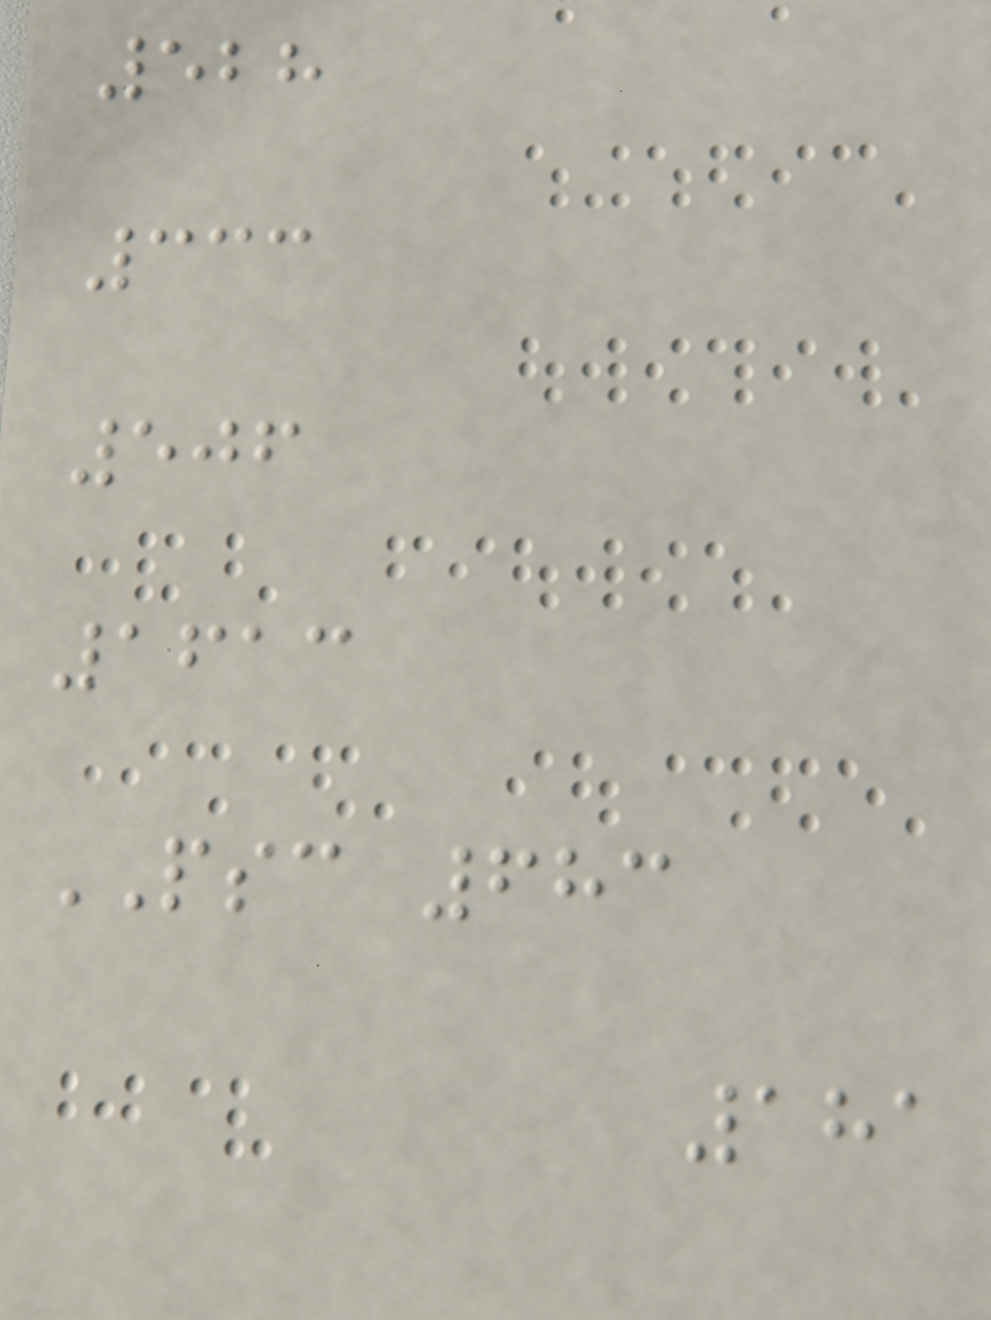528
333
506
1613
PSC 683
181
